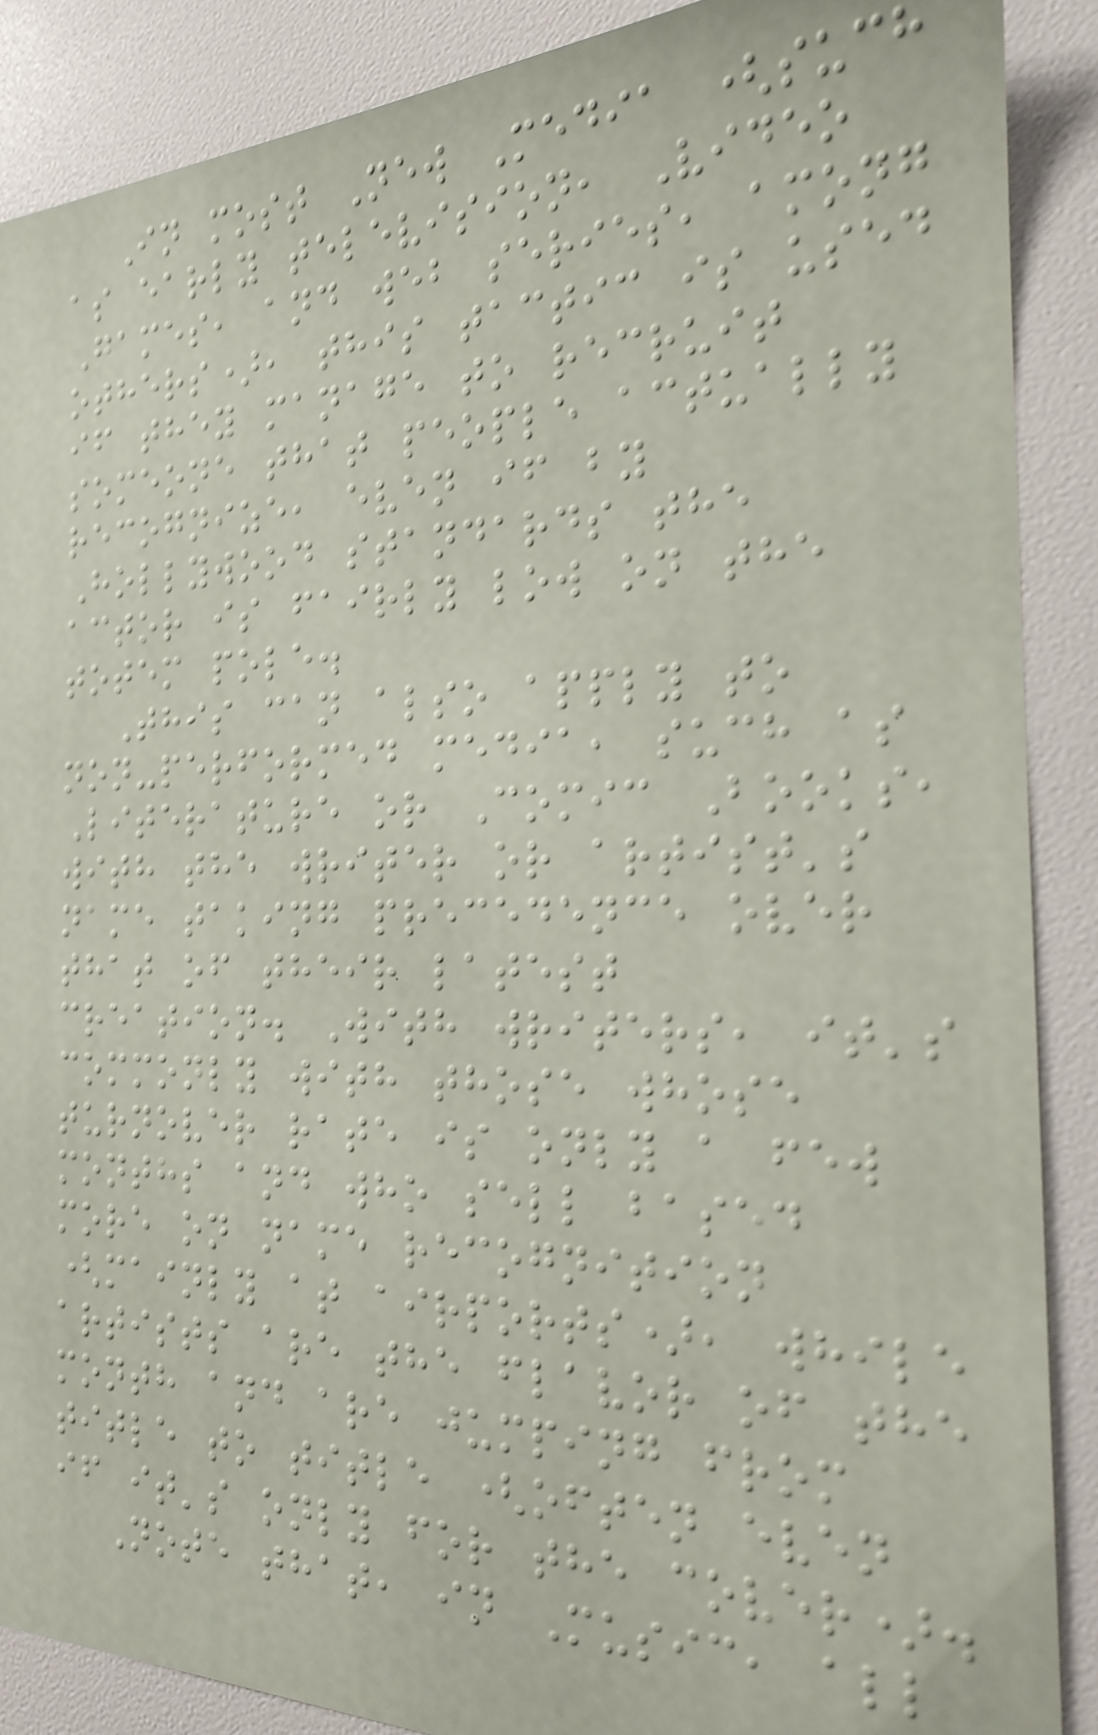In most New Media (such
as early television, Video
Games, and web series, among
others), this tactic is used
if they manage to recruit
someone that people actually
recognize, even if by
Hollywood standards the
actor is fairly low on the
totem pole.
This can also apply to
non-performed media, such as
Literature or Comic Books,
with the writer or artist's
name taking precedence over
that of their latest
creation. With writers, it's
commonly with those whose
turnover rate is only a few
months and who sell based
more on name recognition
(mainly at airports), while
artists are the flavor of the
month and are jumping from
title to title (often even
if it's only for the cover).
Note that, in Music, all
